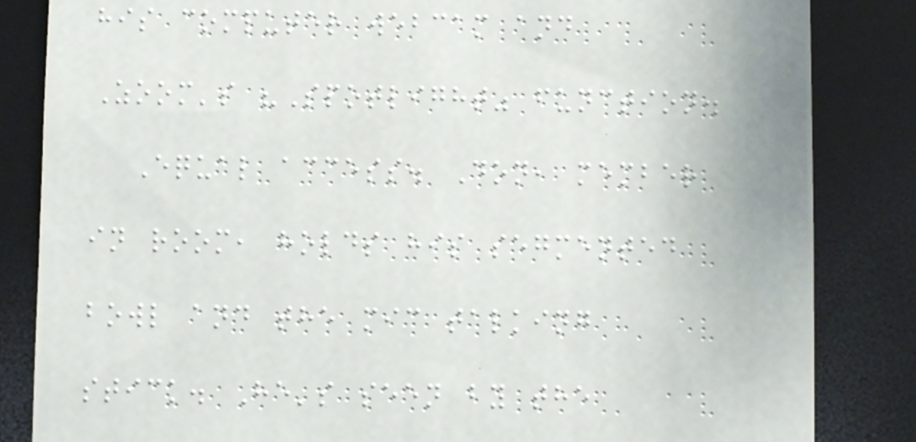his computer webcam and
Zoom's "Spotlight" function.
Equal access. Don, member
in room, holds his segmented
bowl and the mic talking
stick. He's seen by the
